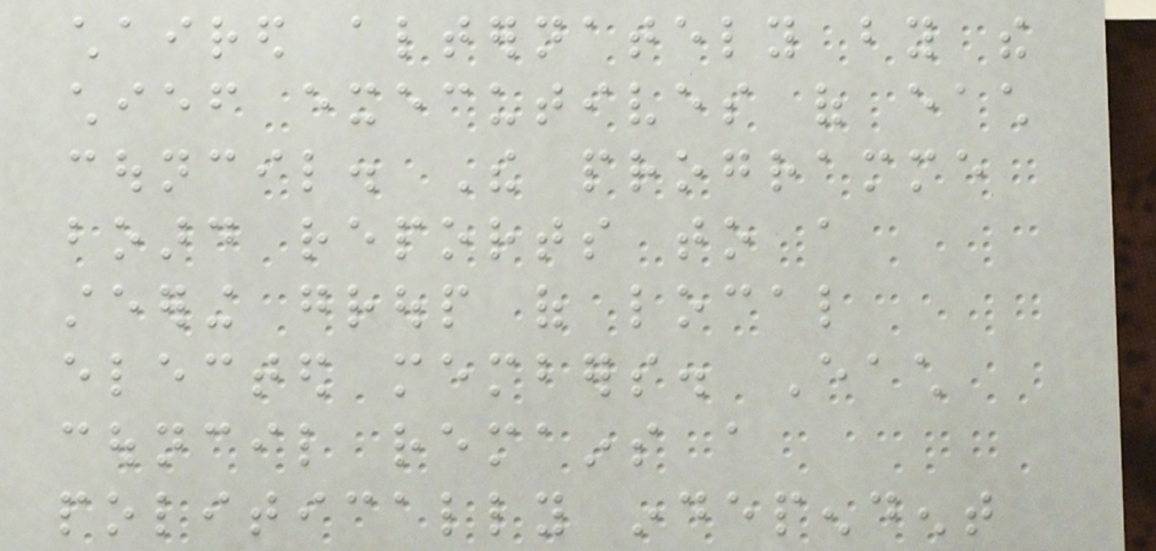chaired alternately by the
chief executives of each
council. The programme
board reports to a
steering group of local
elected members. Each
council remains a
politically independent
